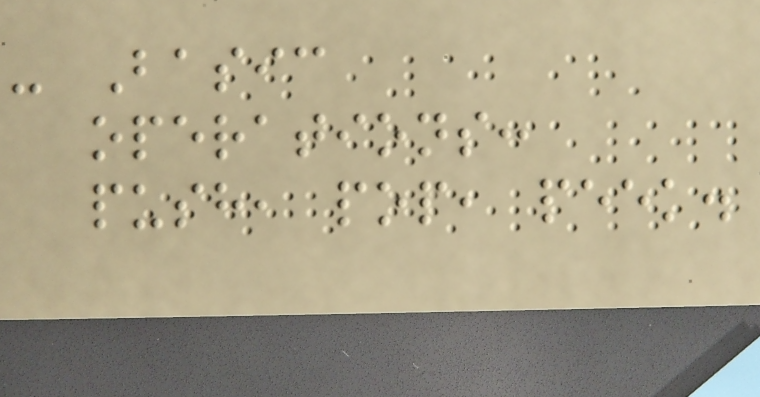- Basic
operations:
push, pop, peek.
